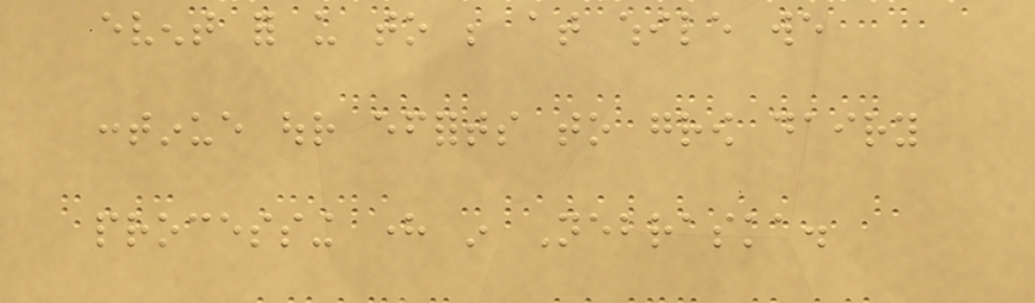event for us to be at while we
continue our efforts to grow dairy
processing here in Nebraska.
